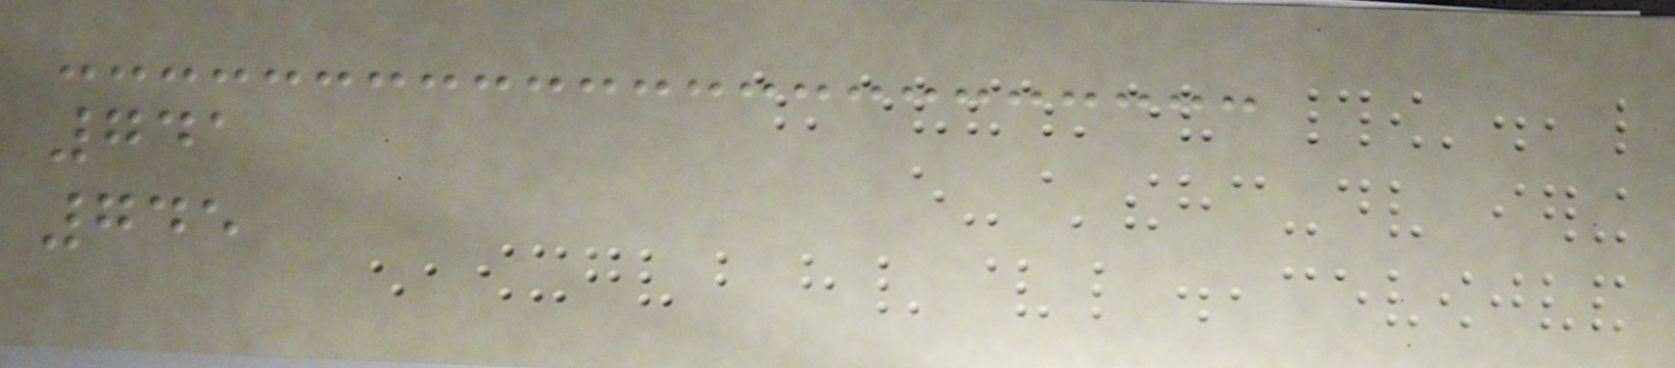741
745
